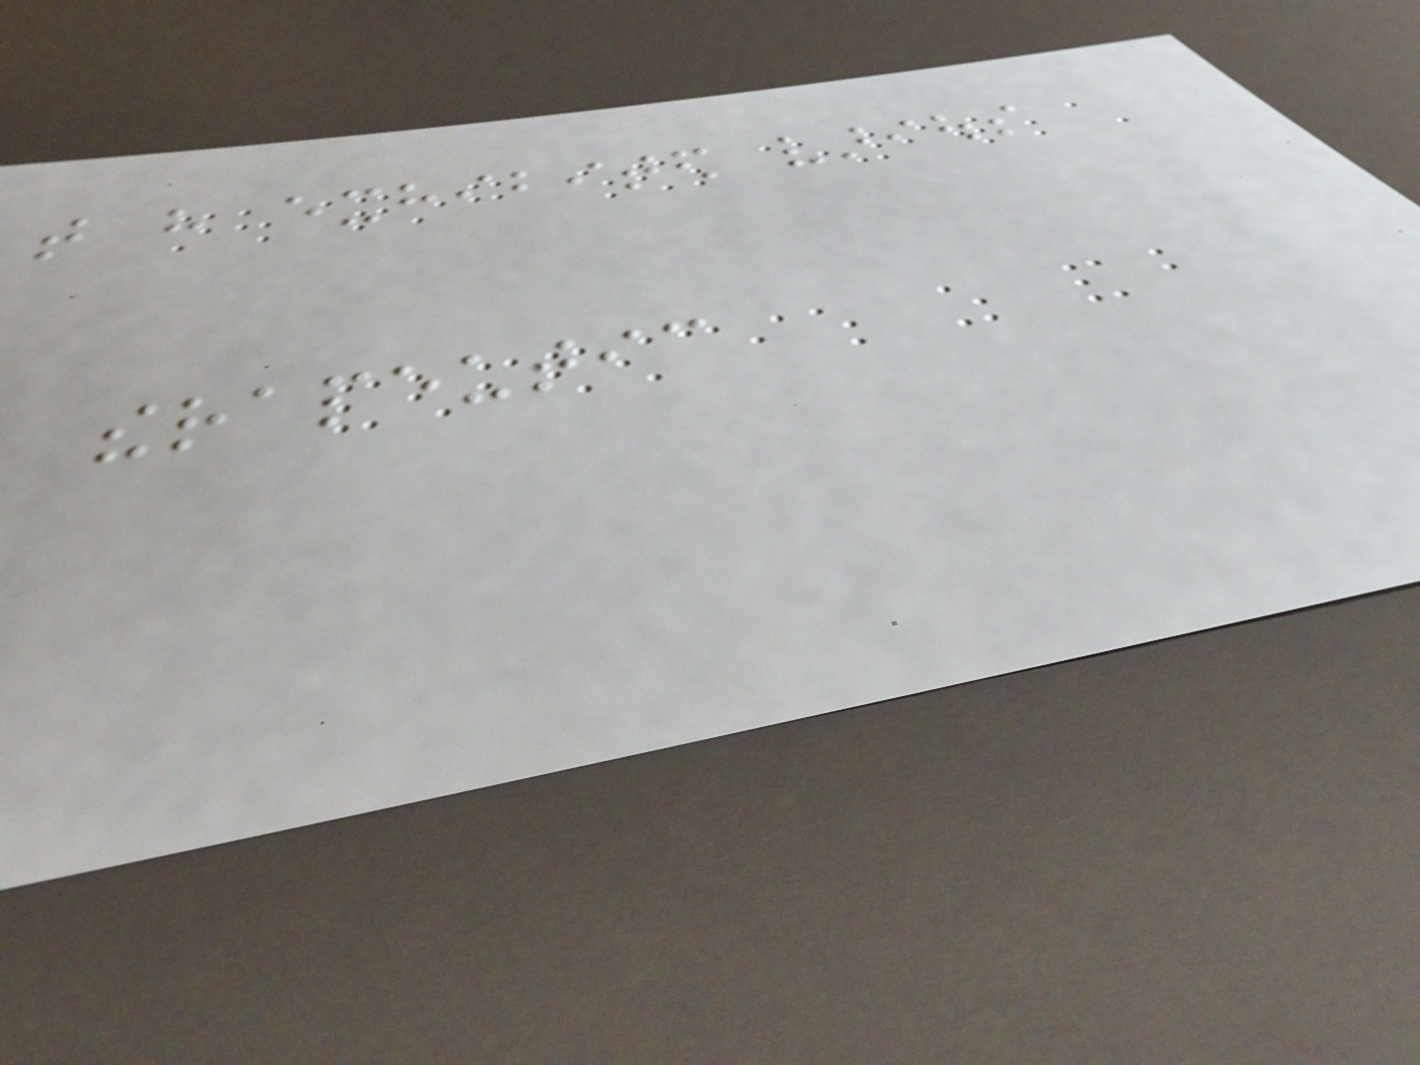that have exhibited various
therapeutic
